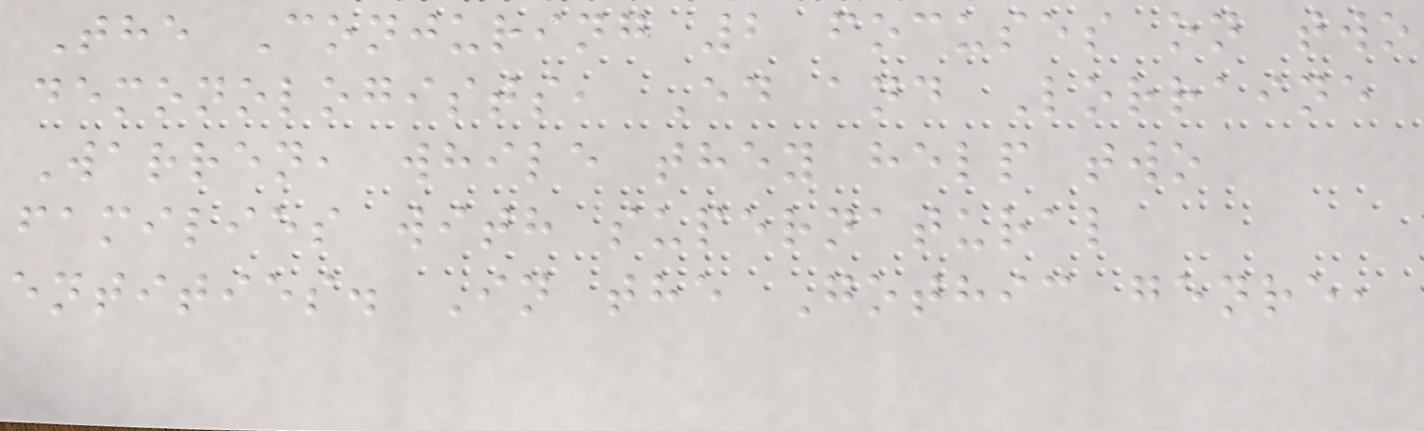The Conjuring 2 focuses on two
demonologists, Ed and Lorraine
Warren, while they help two
families with supernatural
entities. In the Gothic genre,
